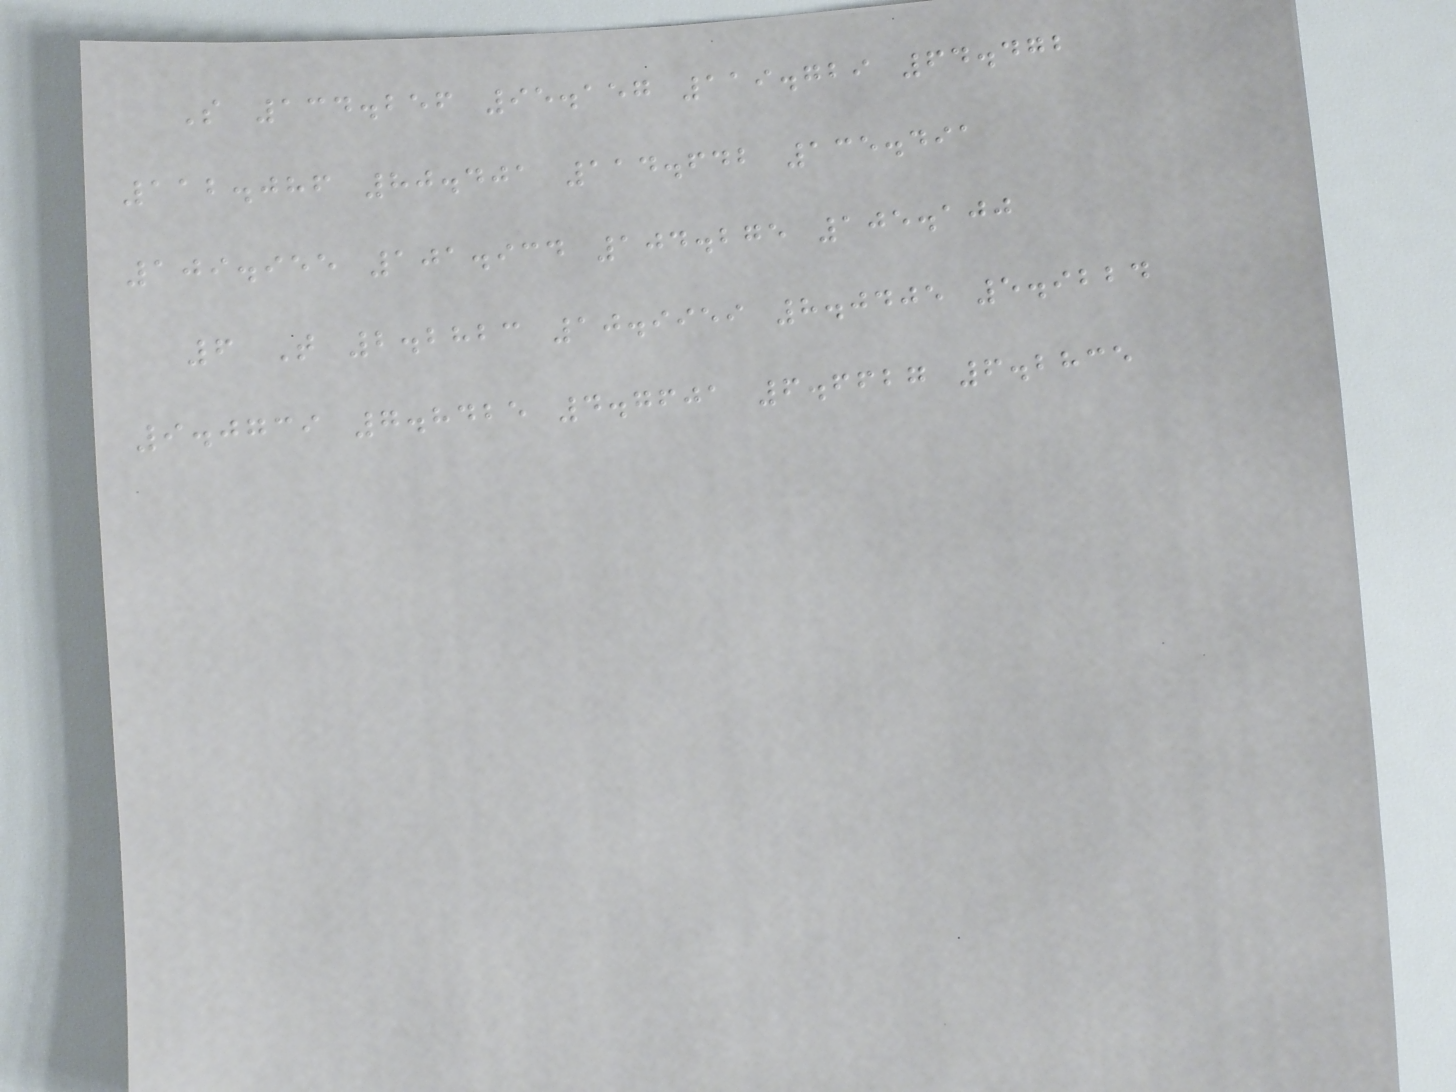S 134.256 95.157 119.729 64.472
112.086 80.401 114.642 135.491
109.955 101.934 104.275 105.100
6 T 2.2823 10.9959 8.0405 5.9224
9.0739 7.8425 4.7601 6.6627 6.2835
